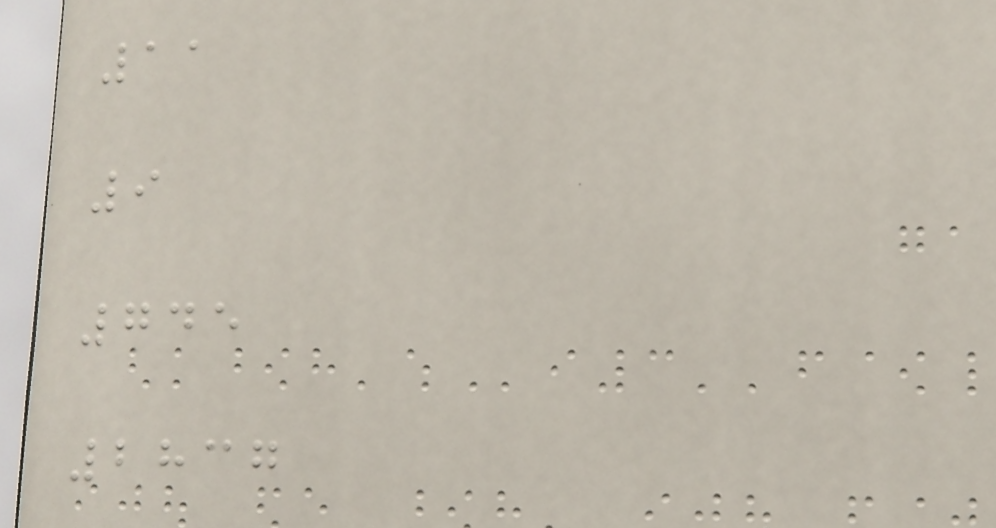11
9
745
2837
